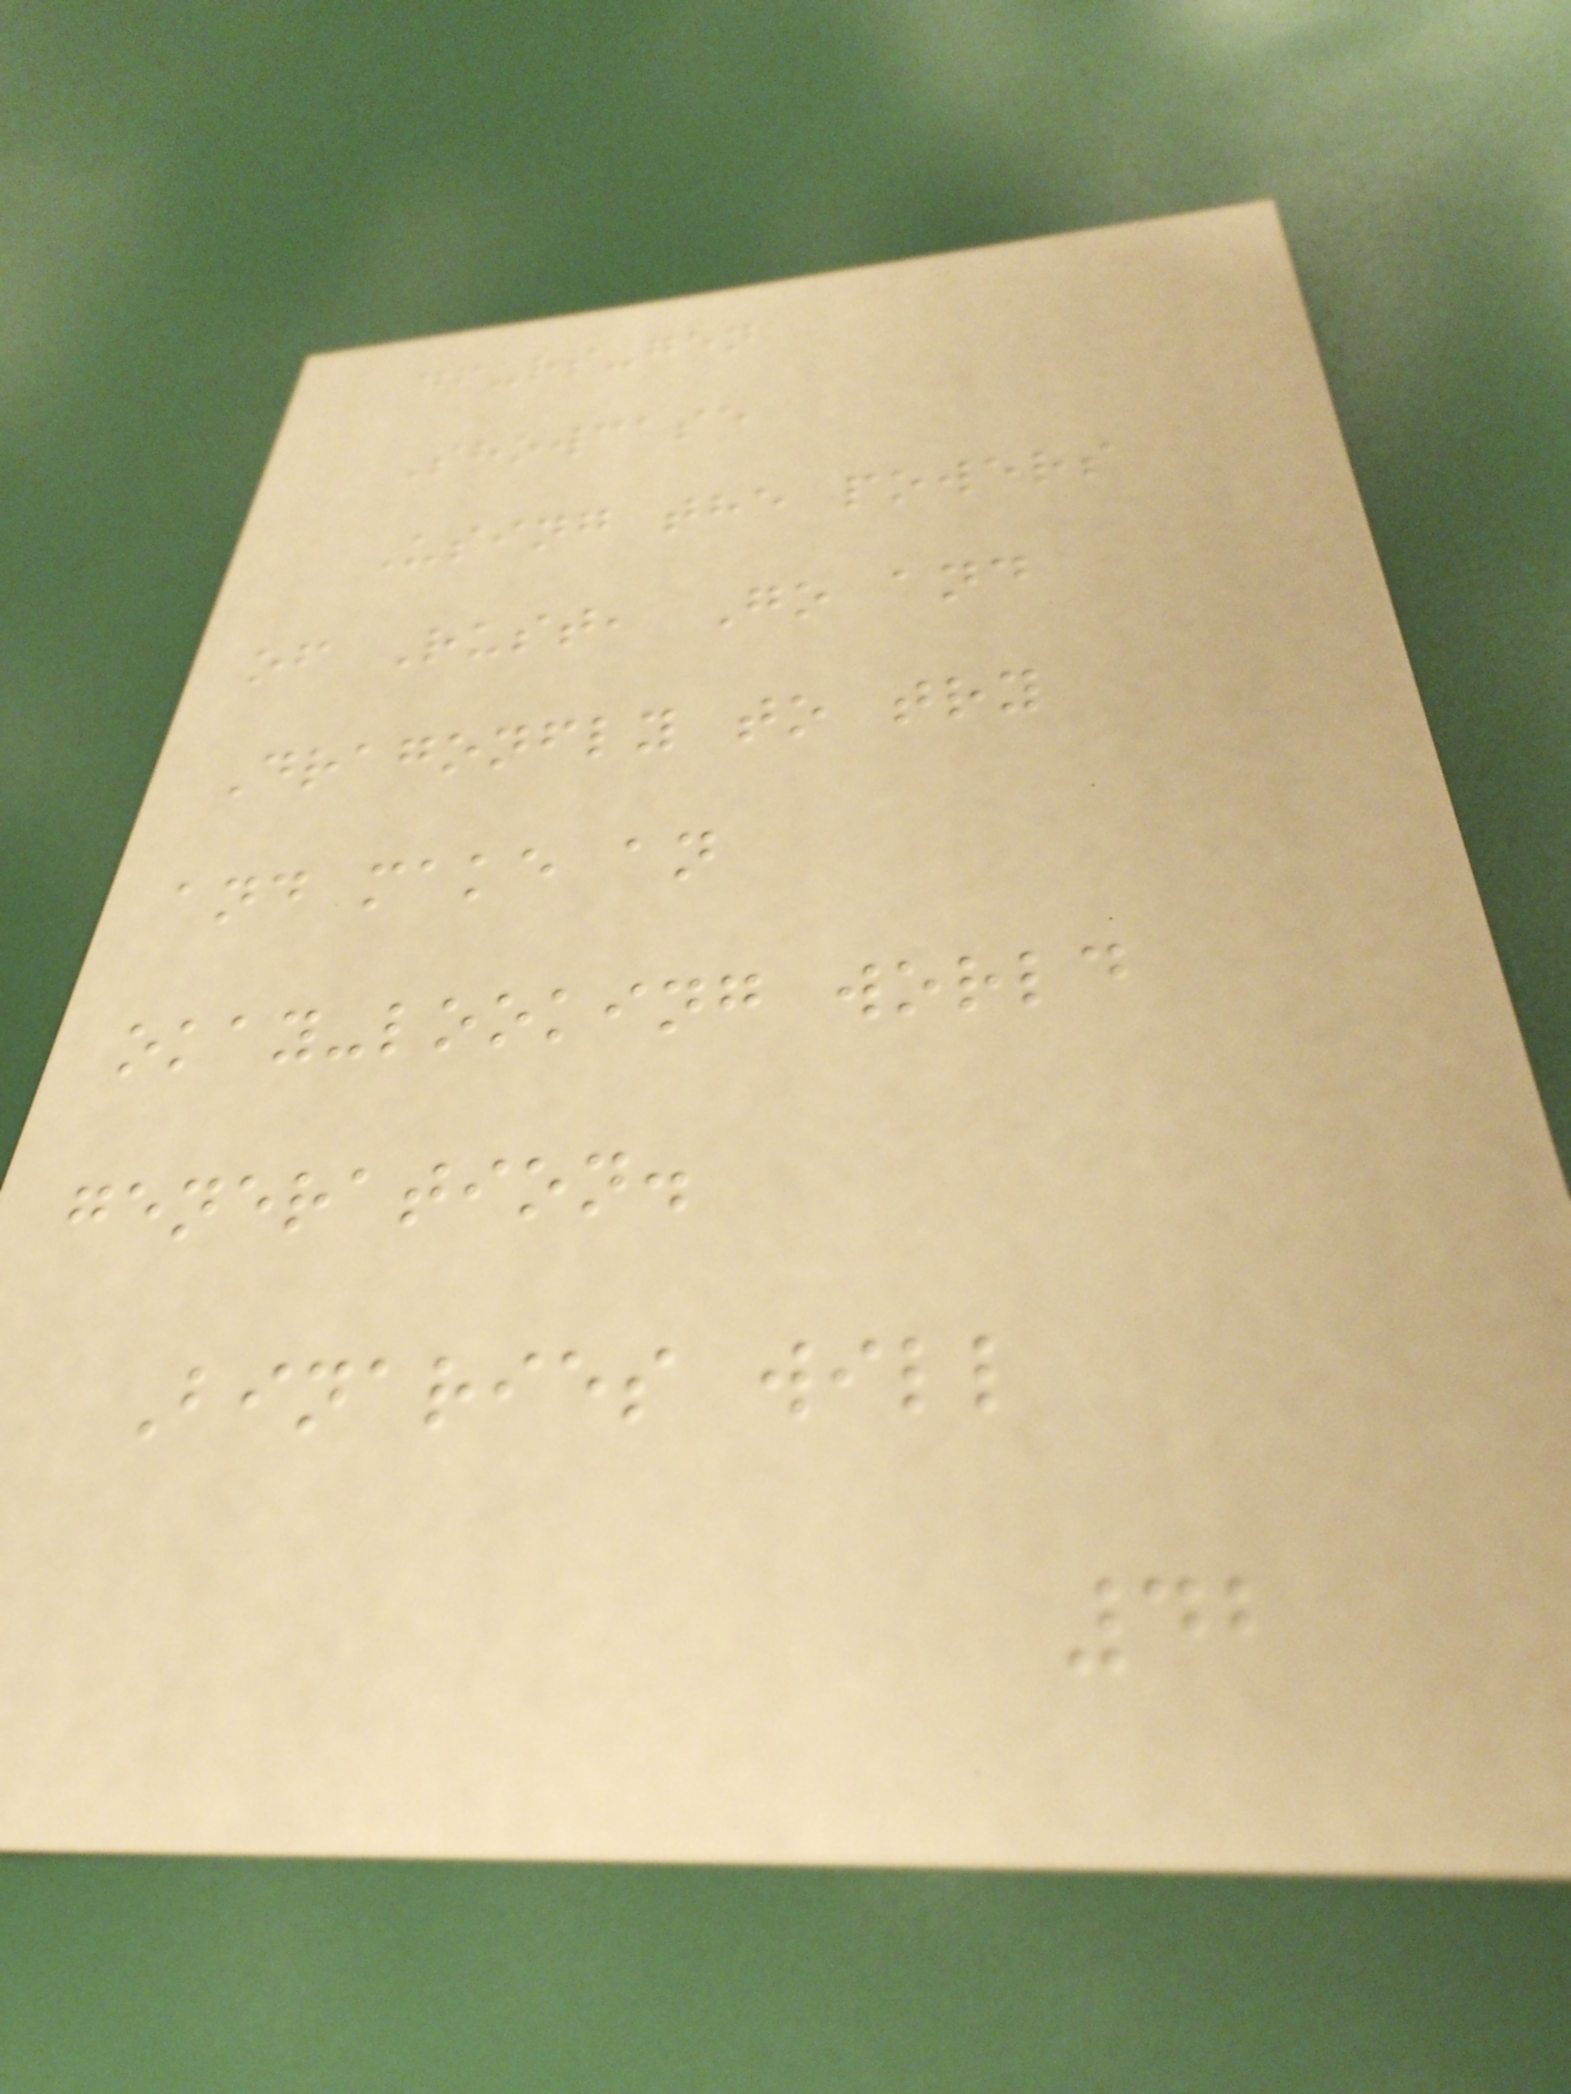df-rs-gen
Showcase
Using the powers
of Rust, Go and
Dragonfly to try
and make an
okay-looking world
generation.
Binaries will
42
